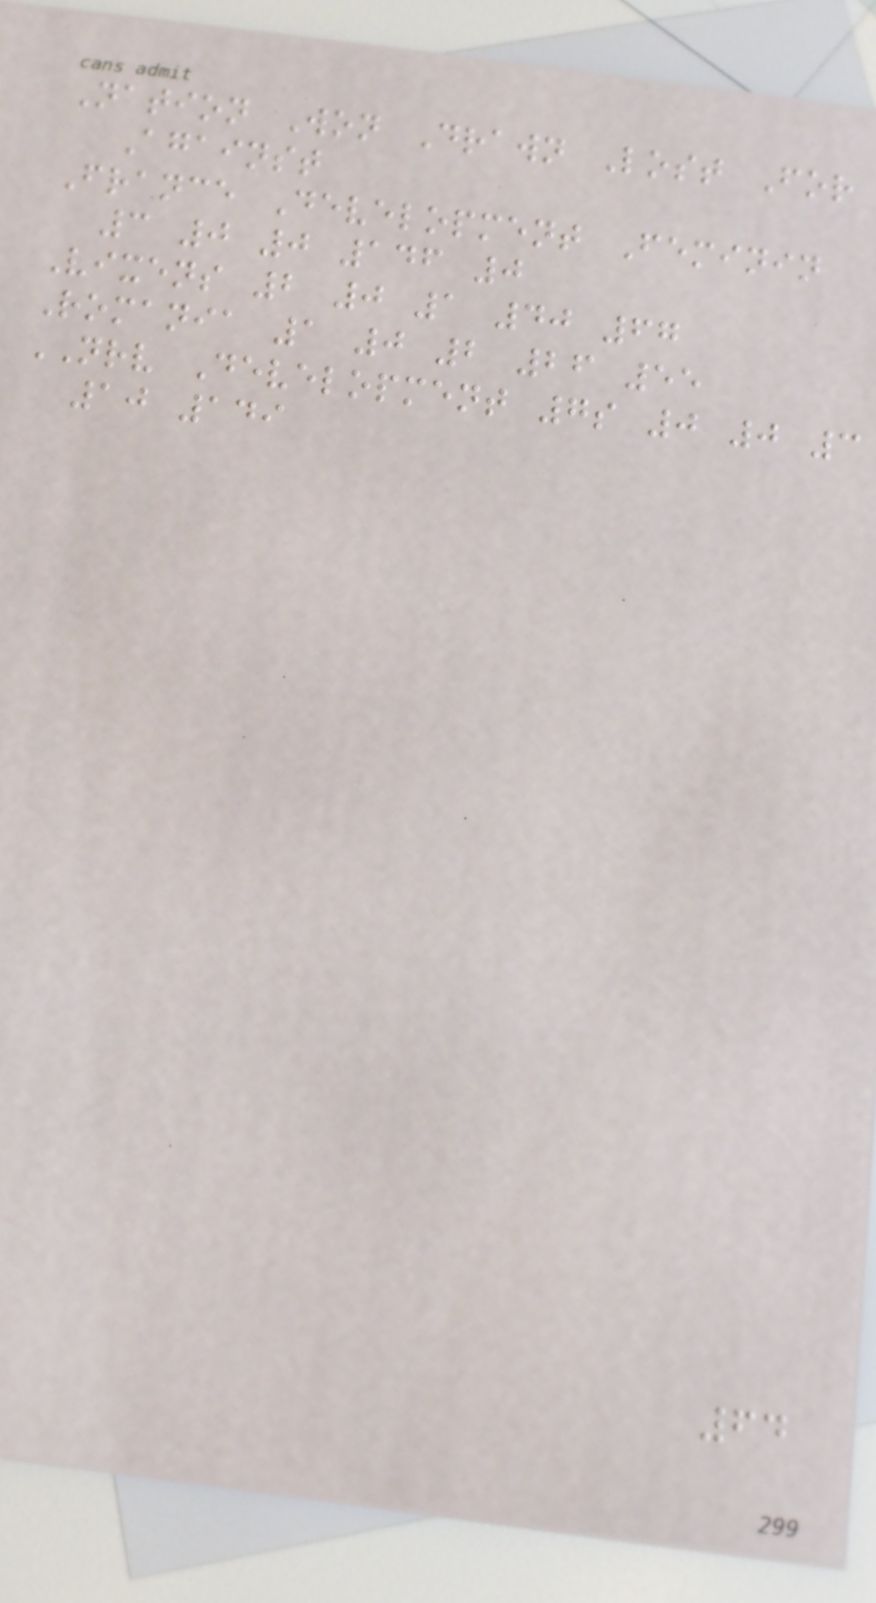Nation Won Drawn Lost For
Against
France Development Feminin
3 0 0 146 0
Vixens 2 0 1 40 67
Romania 1 0 2 26 55
NRV Development 7s 0 0 3
10 149
64
